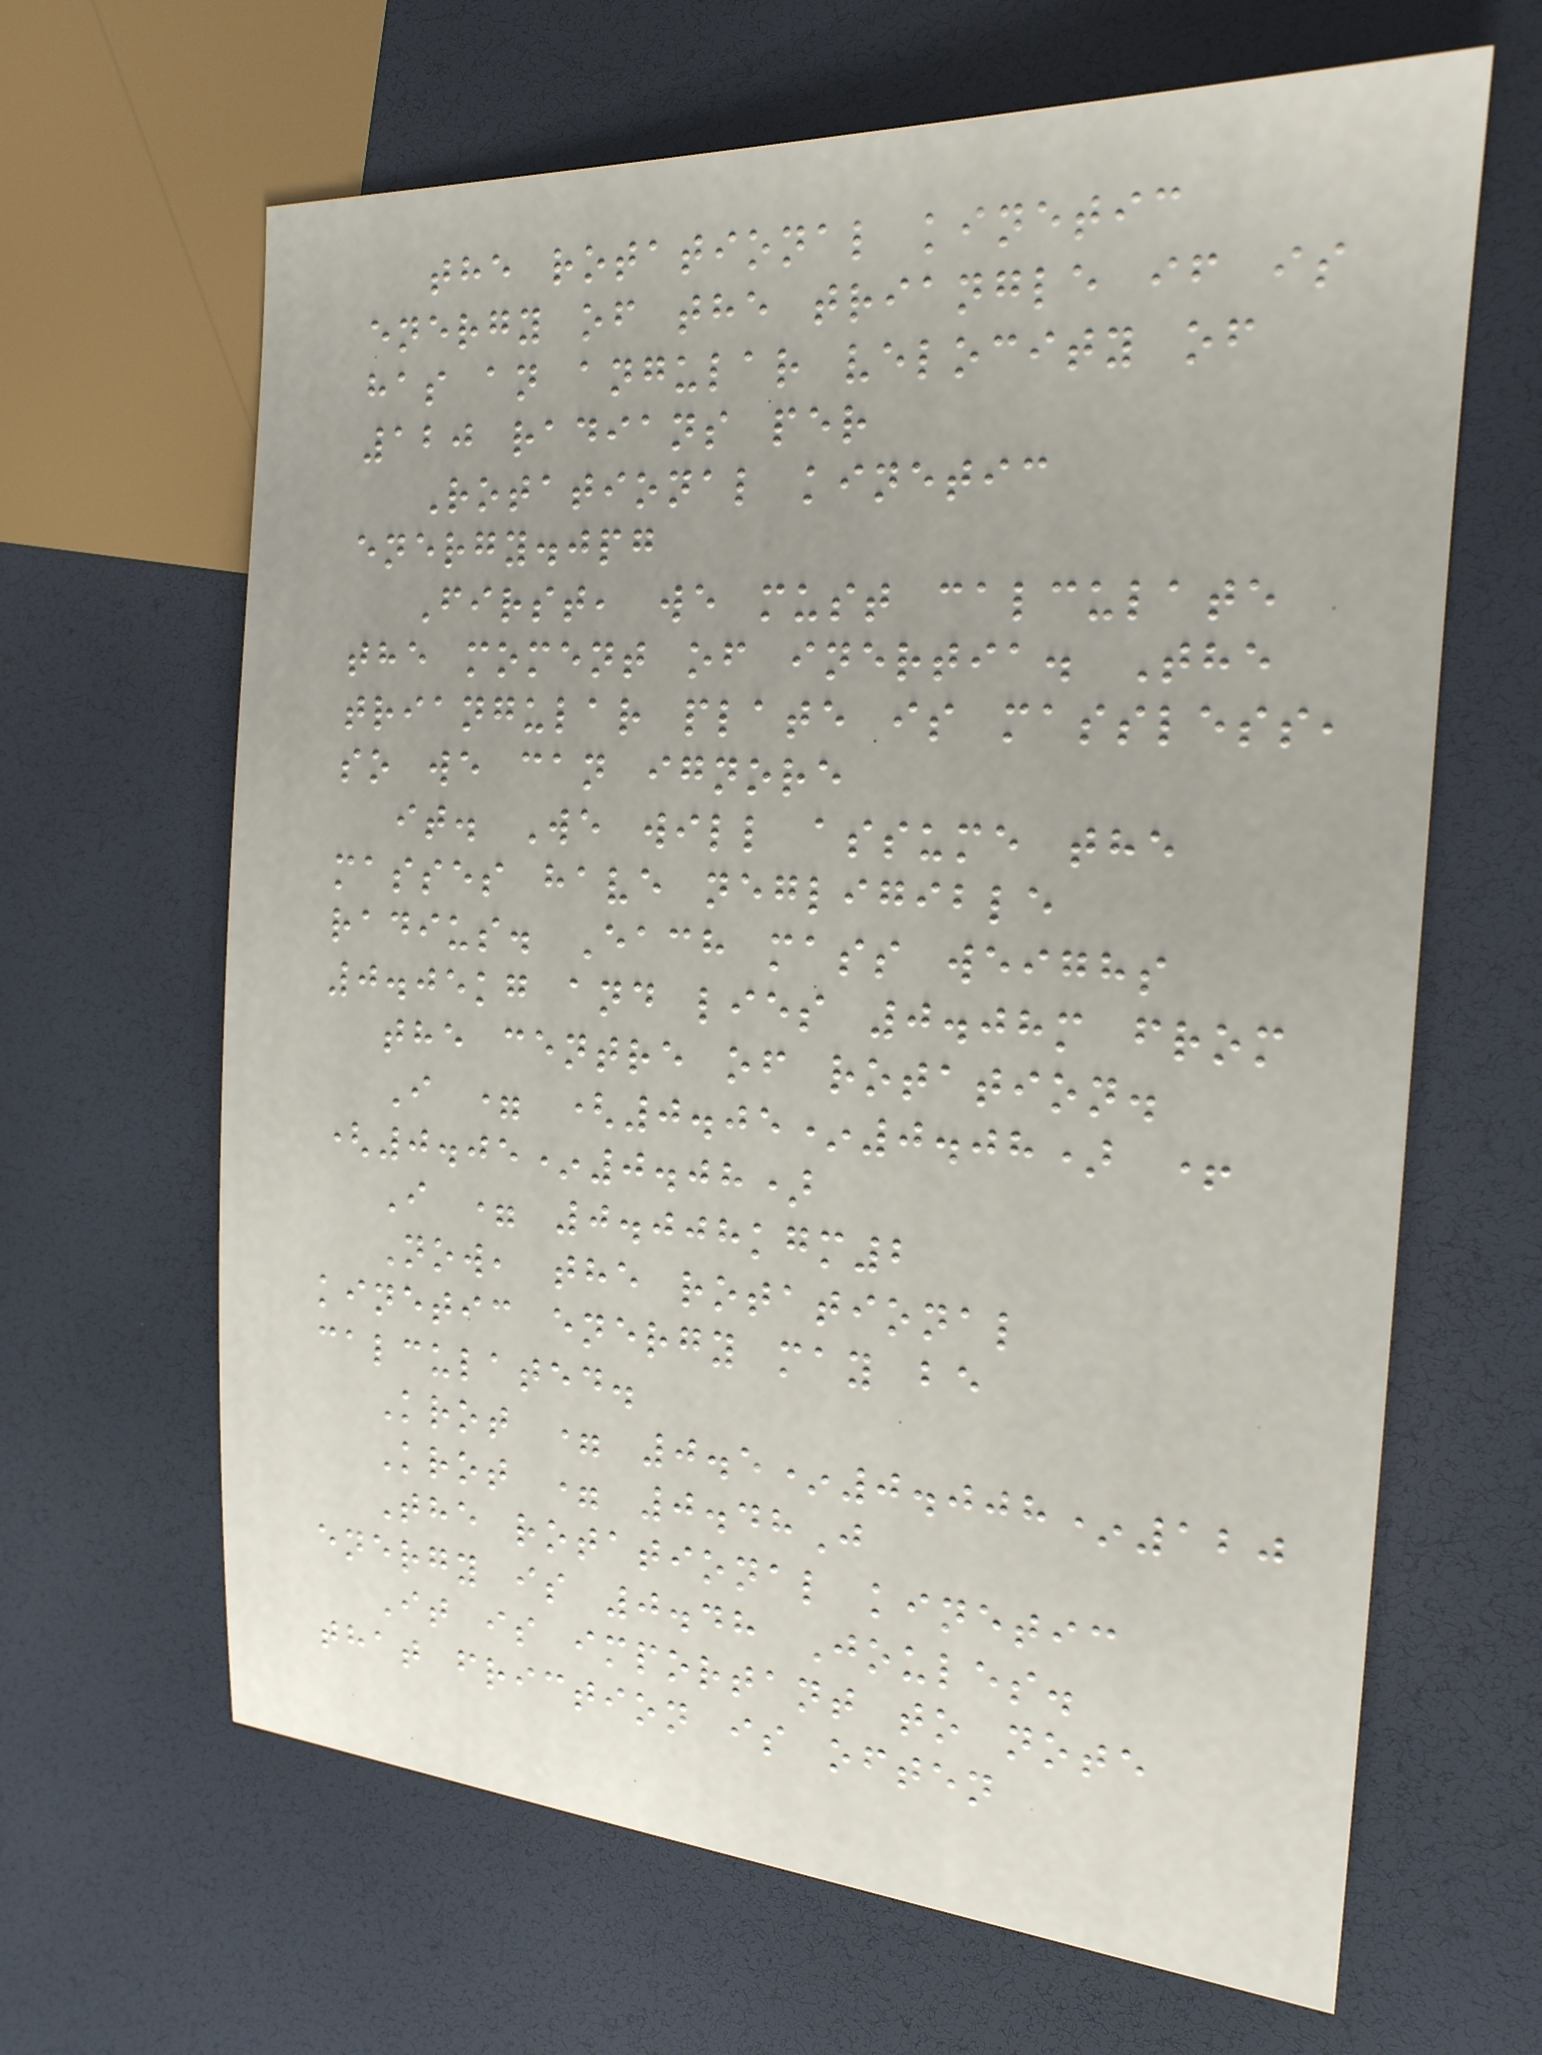the rotational kinetic
energy of the triangle if is
has an angular velocity of
120 radians per
Rotational kinetic
energy.jpg
First, we must calculate
the moment of inertia. The
triangular plate is massless,
so we can ignore
it. We will assume the
masses have negligible
radius. Each mass weighs
0.05kg and lies 0.08m from
the centre of rotation.
I = (0.05*0.08) +
(0.05*0.08)
I = 0.008kgm2
Now, the rotational
kinetic energy may be
calculated.
Krot = 0.5*0.008*120
Krot = 0.48J
The rotational kinetic
energy is 0.48 Joules.
It is important to note
that friction is often
